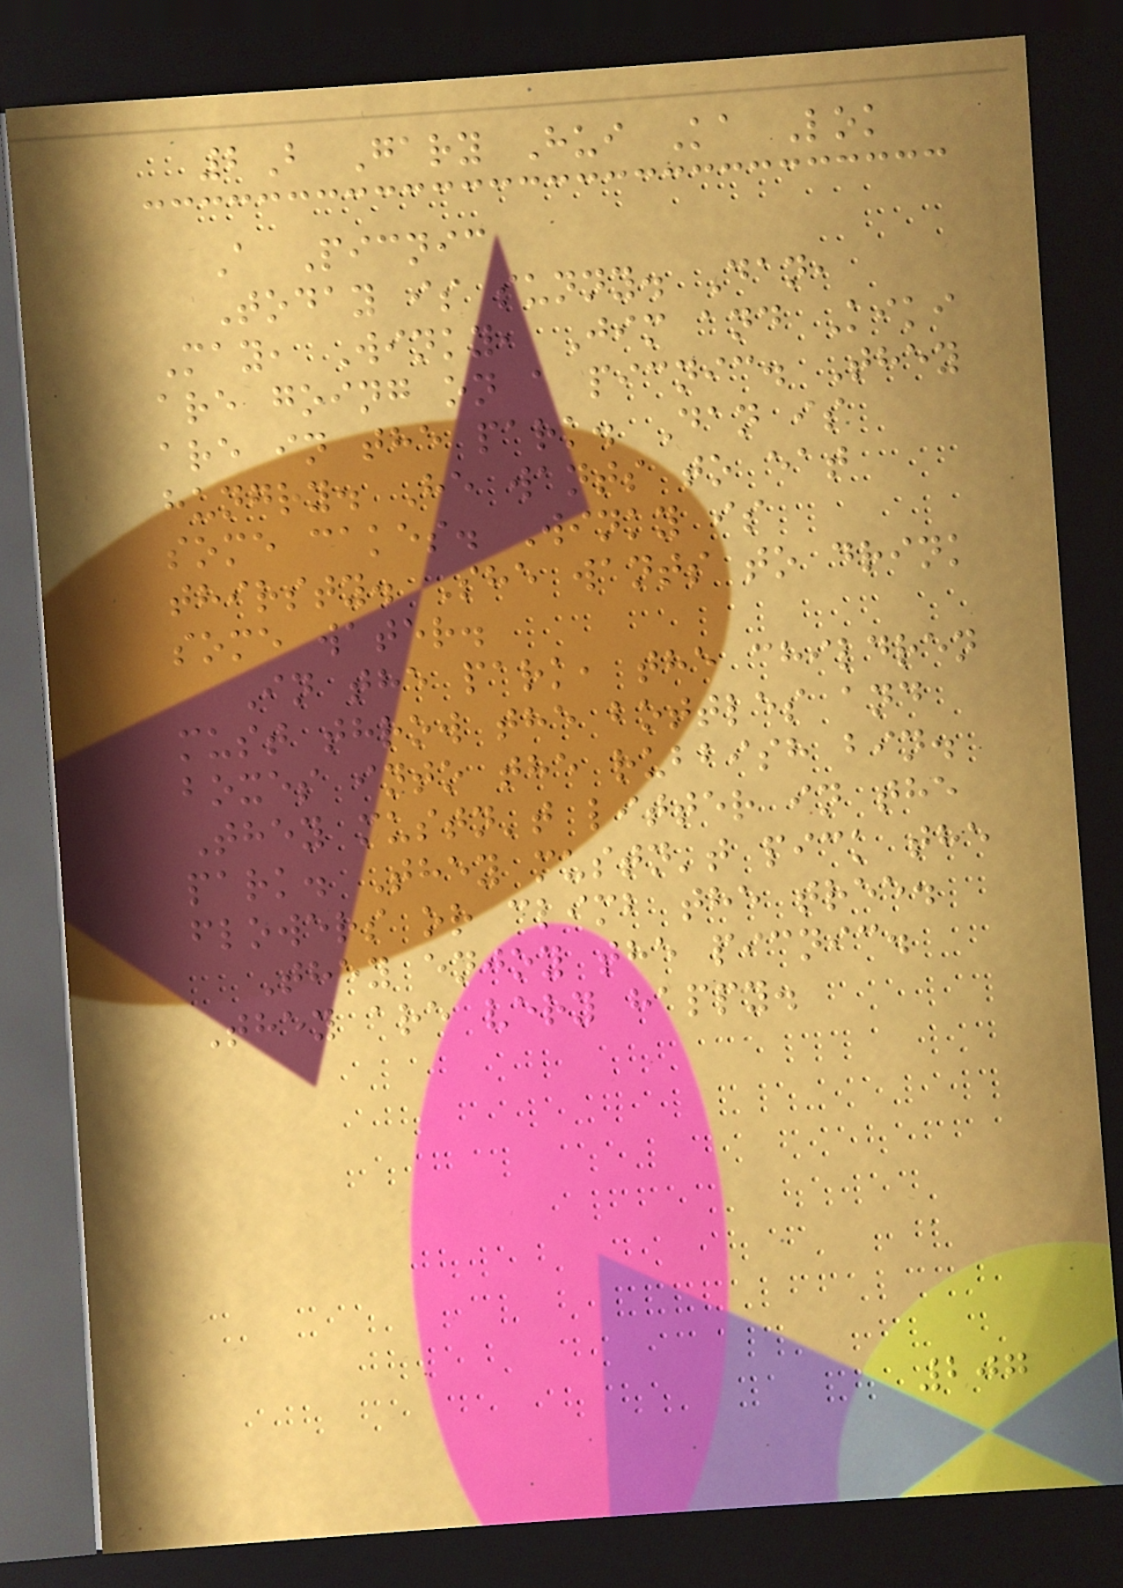2B Gary Hui Ka Lok
A Picnic
Today is sunny. Dan,
May, Winky, Jim and Kiki
are going on a picnic. They
are in the park. Dan is
hungry. He wants to eat
some cakes. Winky is
thirsty. She wants to drink
some water.
In the park, the children
must throw the bottles and
boxes into the rubbish bin.
They mustn't litter in the
park. They mustn't pick the
flowers or climb the tree.
They enjoy the picnic.
They are very happy.
207
